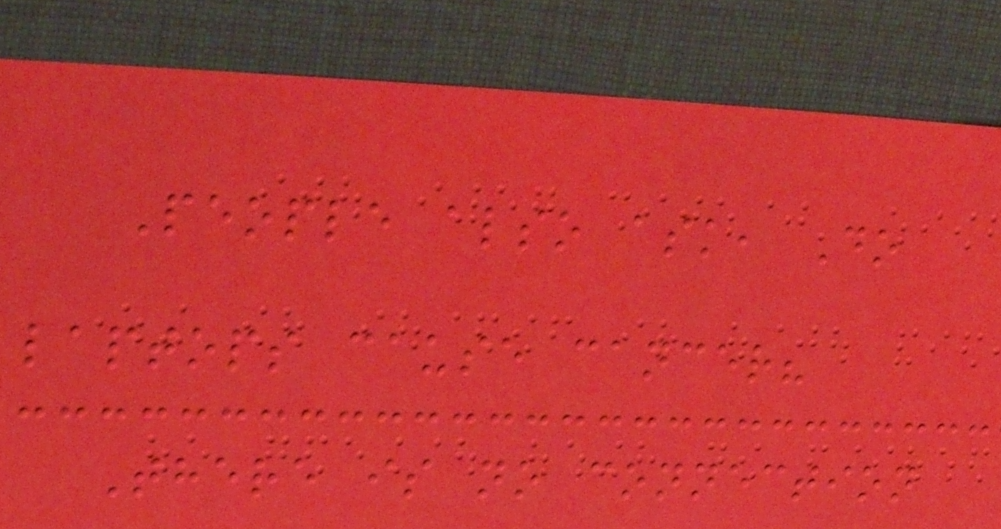People also ask, Do
laptops cause cancer?
There is no connection
